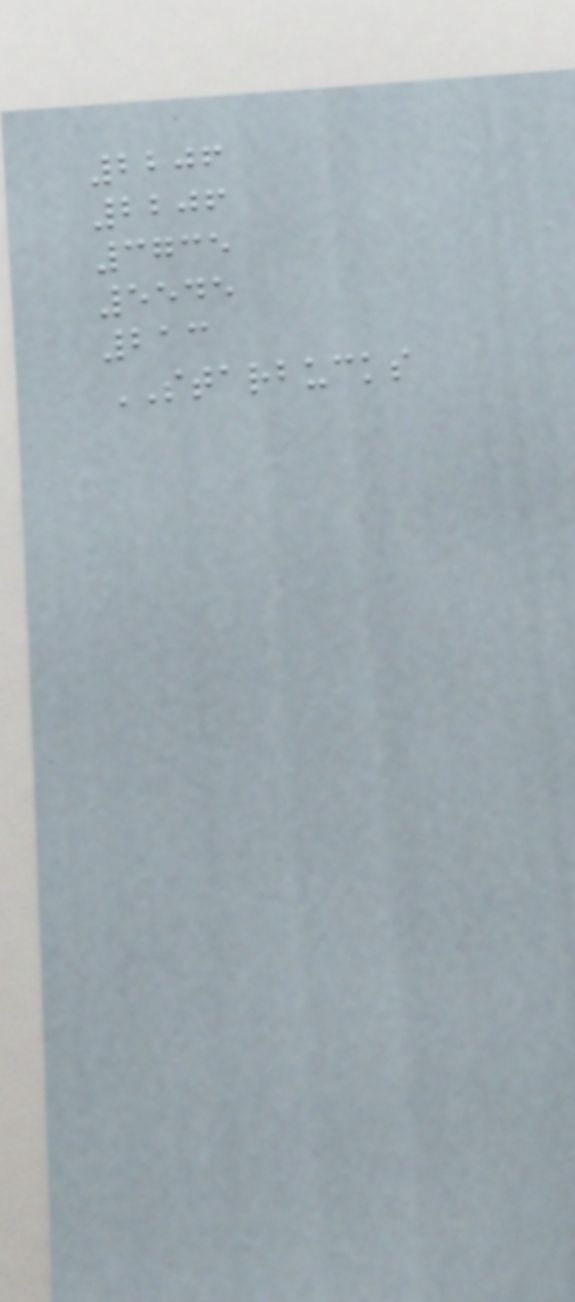2206
2206
3735
5545
213
STARBUCKS
